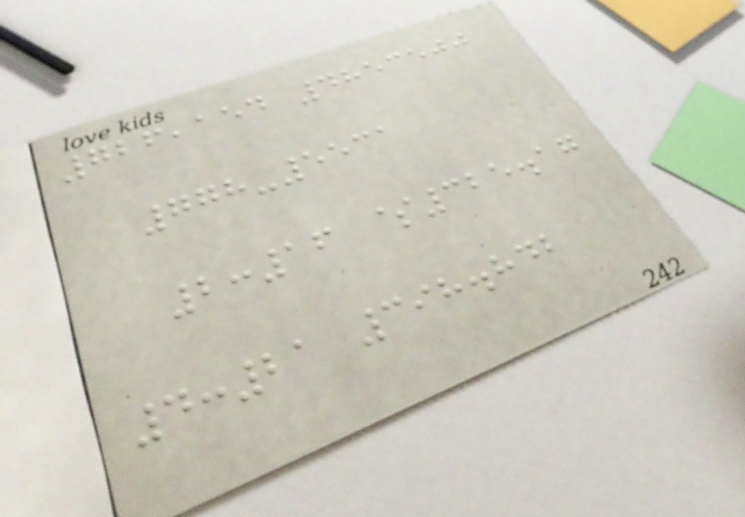726,154 4853500
778-5531
2:16 $325.17
4:21 398.842
